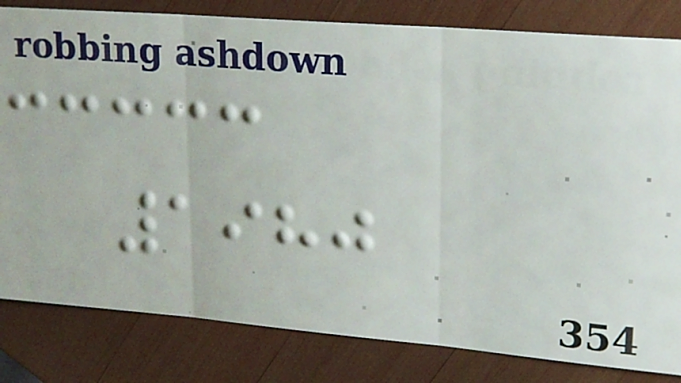1980
